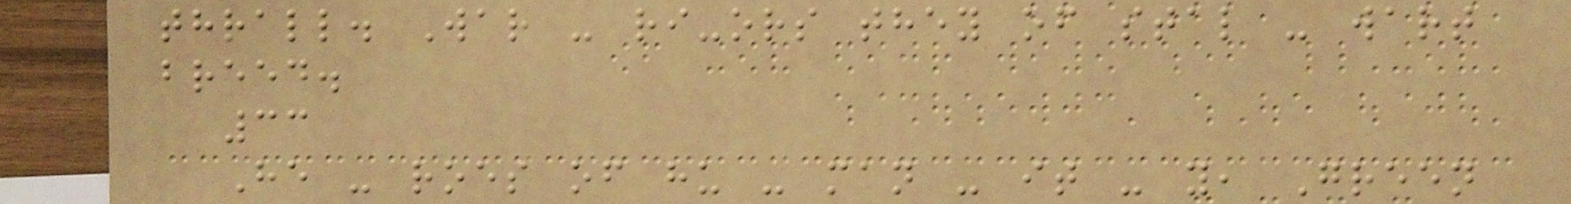thrall. War - ri-ors they of stal - wart
breed.
33
He - roes of hu - man - it - y, Green
